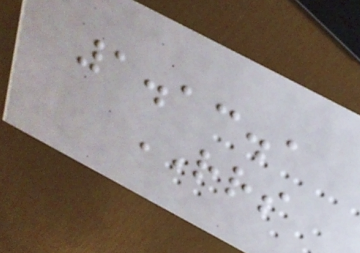1.13.1
RRS
